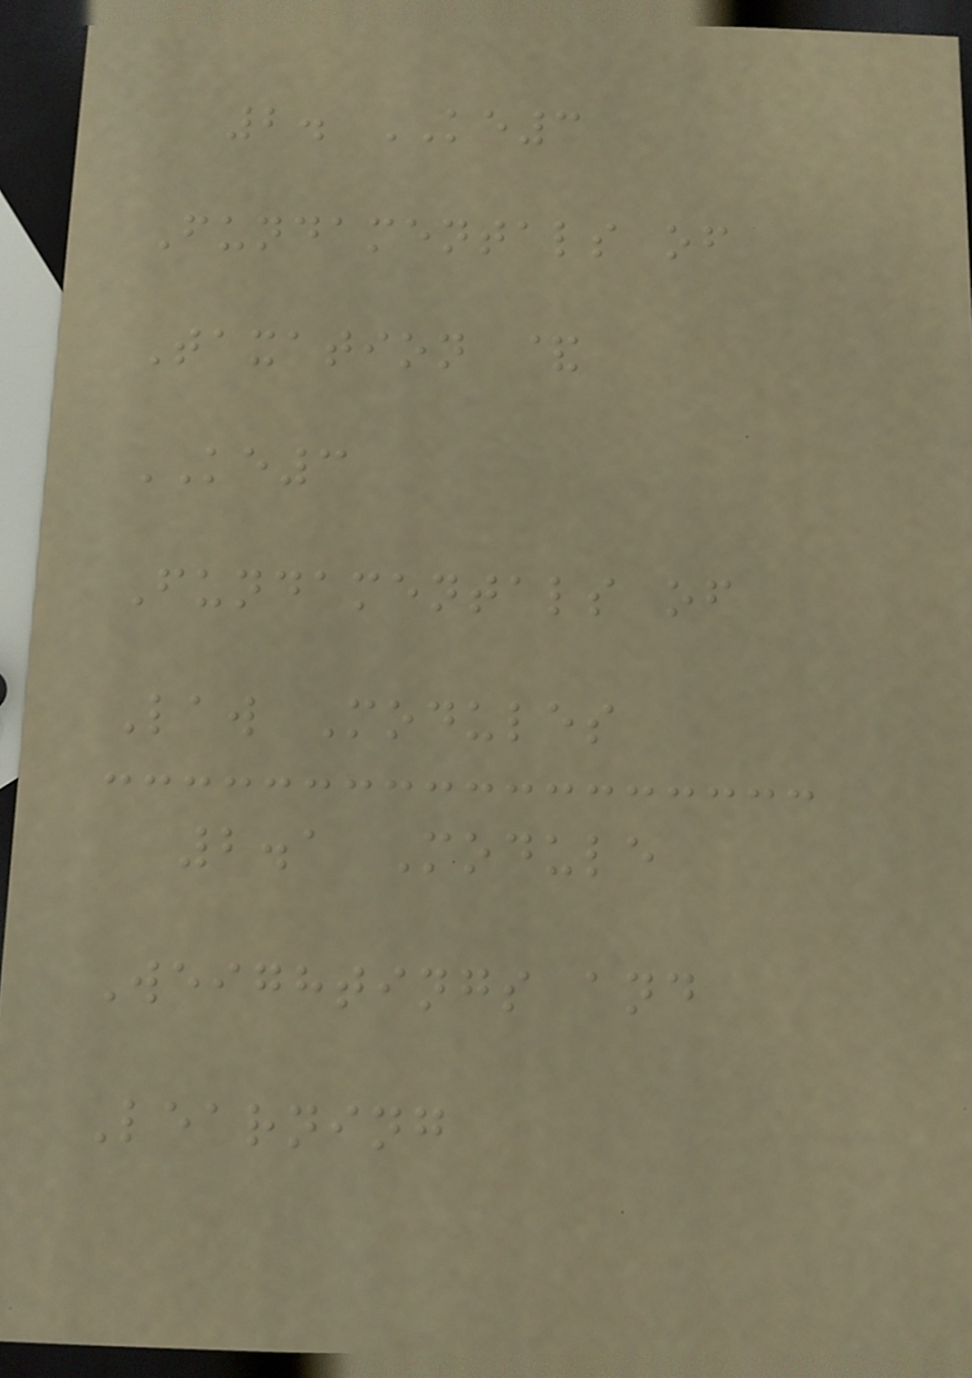2. KE3
Fundamentals of
Taxation &
KE3
Fundamentals of
Law Modules
2.1 Module
Weightings and
Learning
